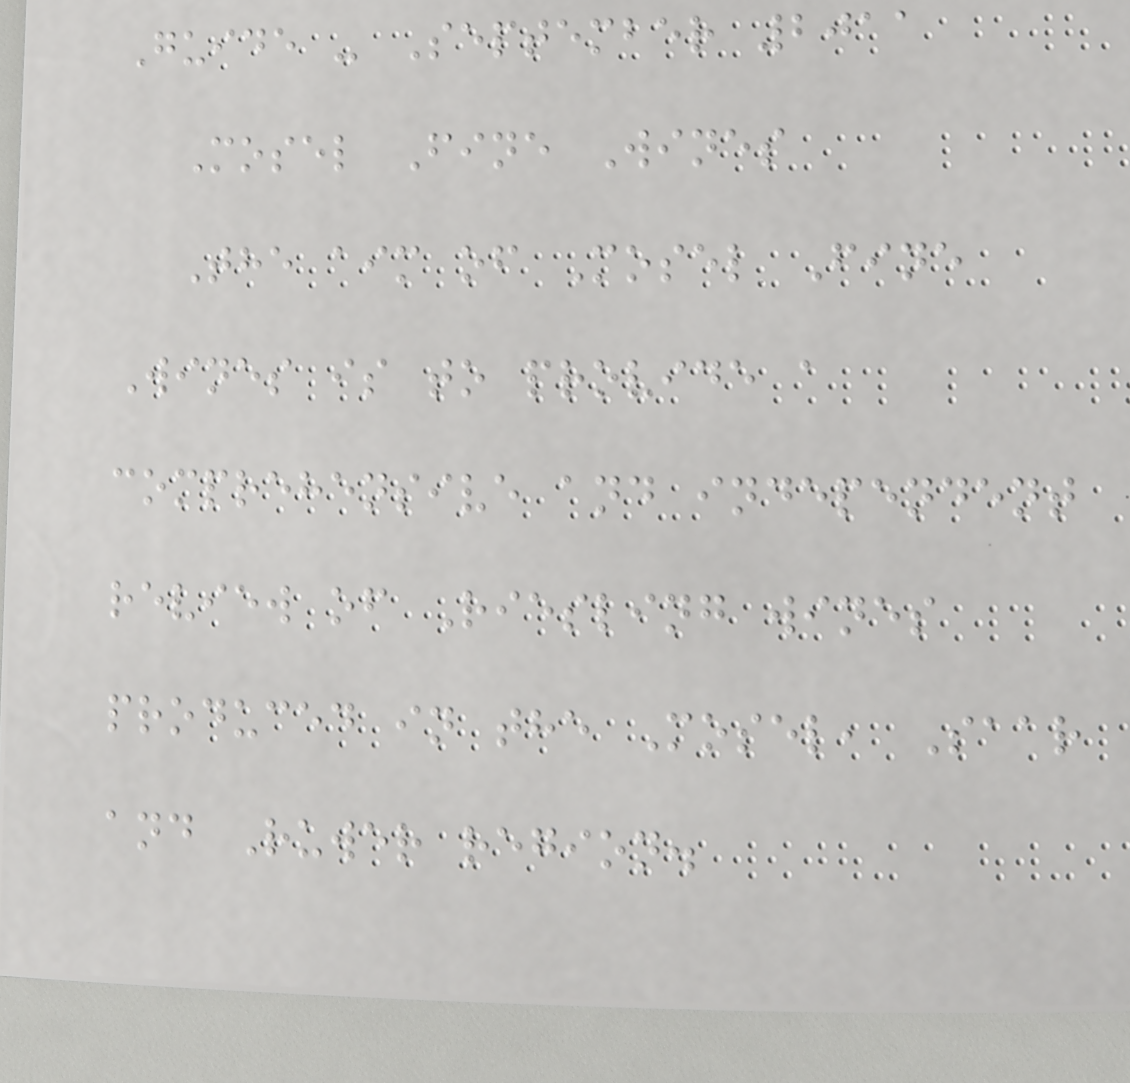Guide - September 2011
Mosel Fine Wines
The aim of Mosel Fine
Wines is to provide a
comprehensive and independent
review of Riesling wines
produced in the Mosel, Saar
and Ruwer region.
